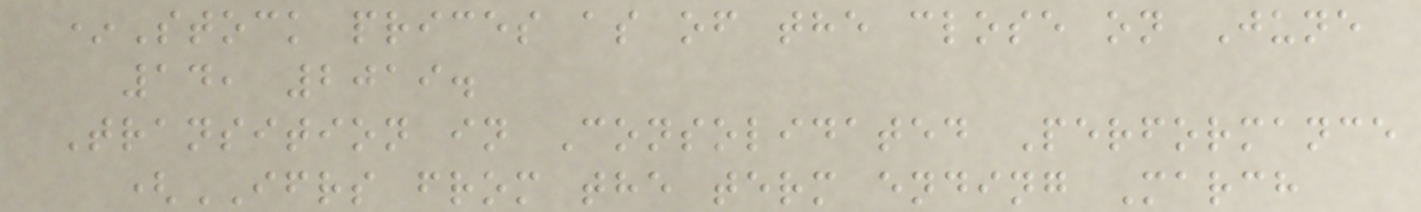*Stock prices as of the close on June
14, 2019.
Transition in Consolidated Performance
(IFRS from the term ending March
